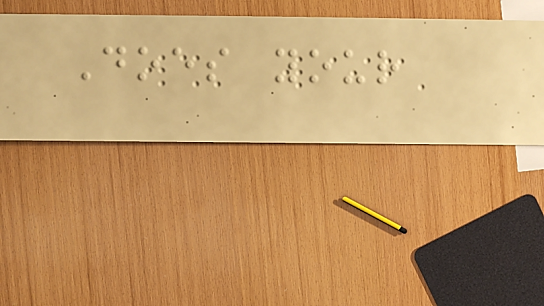Does your
